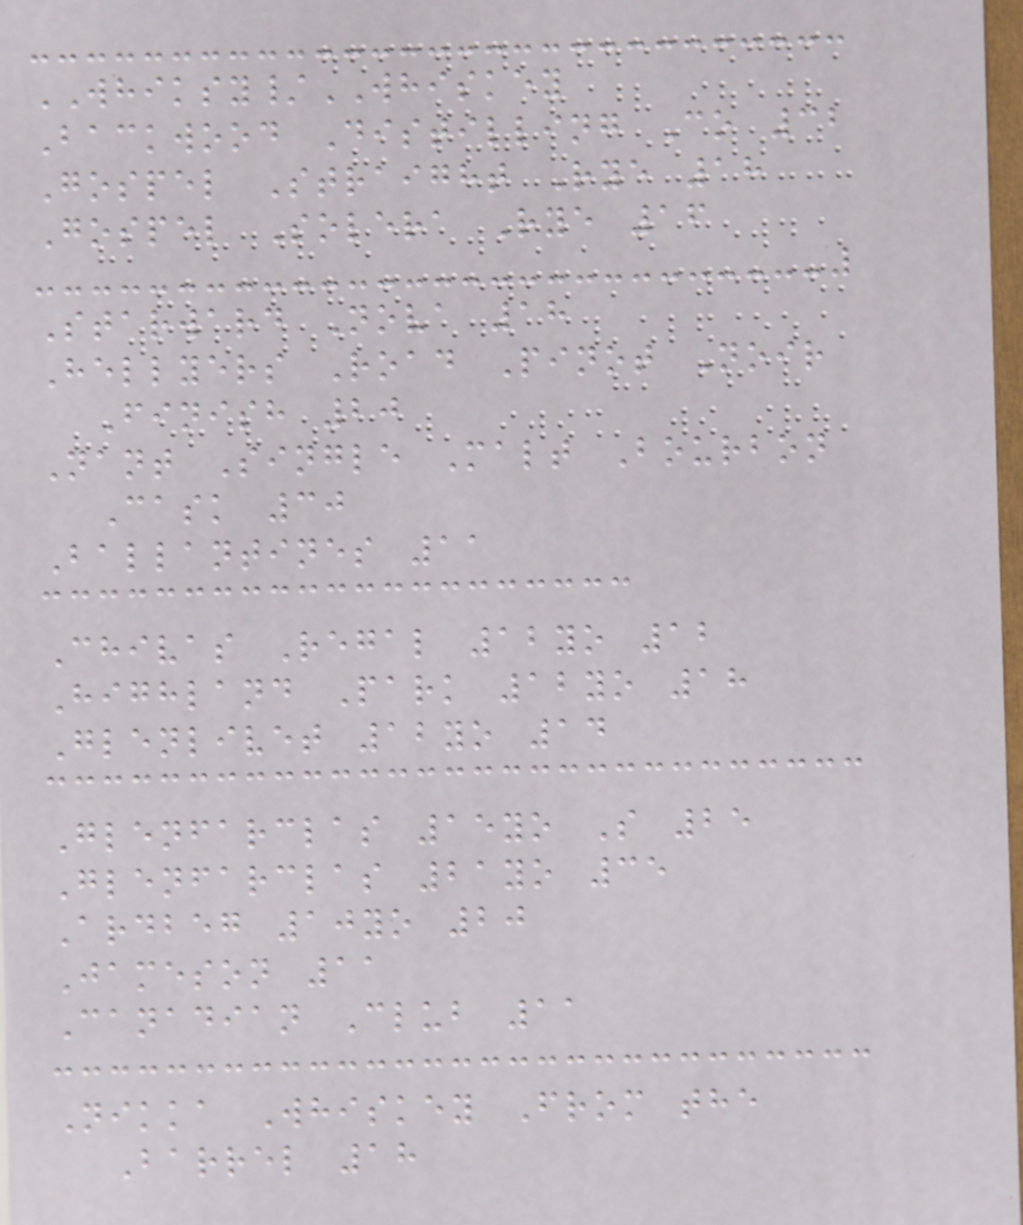WHIKSY/WHISKEY
Backwood Distilling Co 32
Gospel Straight Rye 18
Gospel Solera Rye 16
Starward Nova 18
Hellyers Road Pinot Noir
Finish 20
Nant Single Malt Bourbon
Cask 30
Ballantines 11
Chivas Regal 12yo 12
Highland Park 12yo 18
Glenlivet 12yo 14
Glenfarclas 15yo S 25
Glenfarclas 21yo 35
Ardbeg 10yo 20
Jameson 11
Canadian Club 11
Nikka Whiskey From the
Barrel 18
